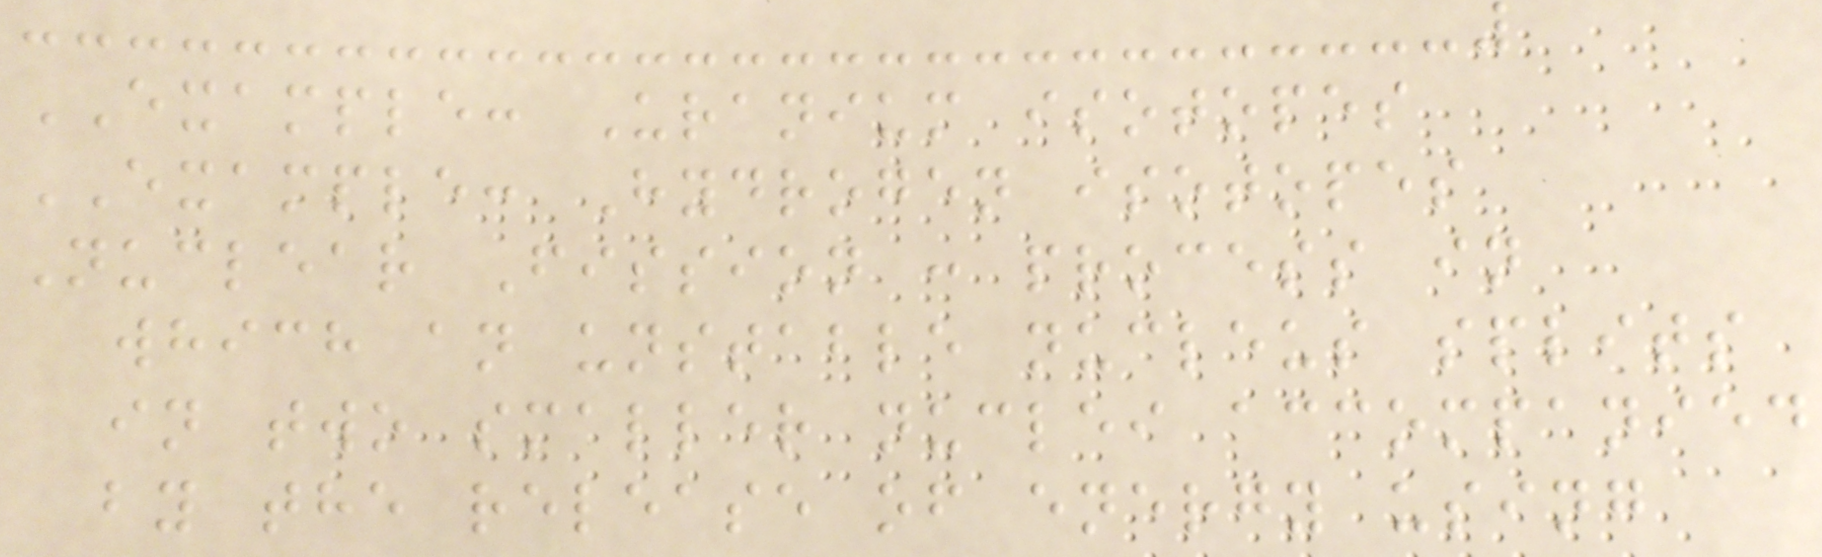EXAMPLE: Uranium isotopes
EXAMPLE: Hydrogen isotopes
Nuclear Fission : process in
which an unstable nucleus splits
in two smaller nuclei accompanied
by the release of energy using
